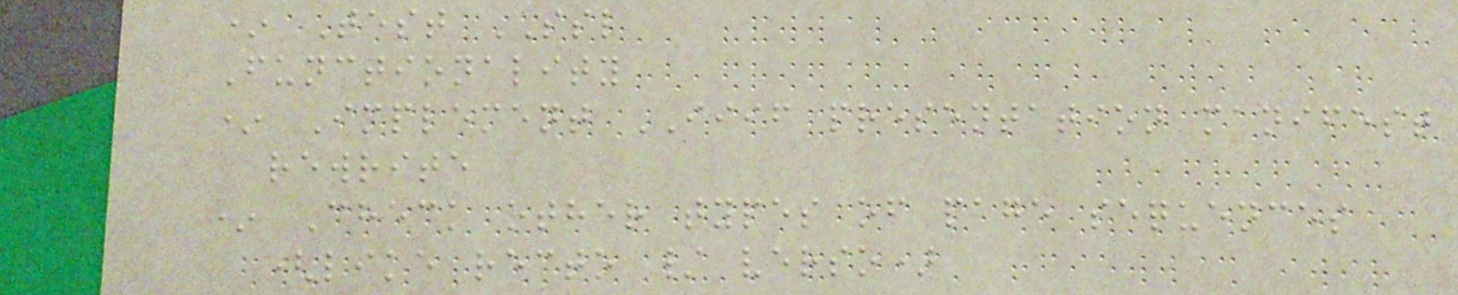* Test SSL
Functionality
* Implement IIIF presentation manifest
rewrite
* Check other types of page sequences
(like recto / verso)
